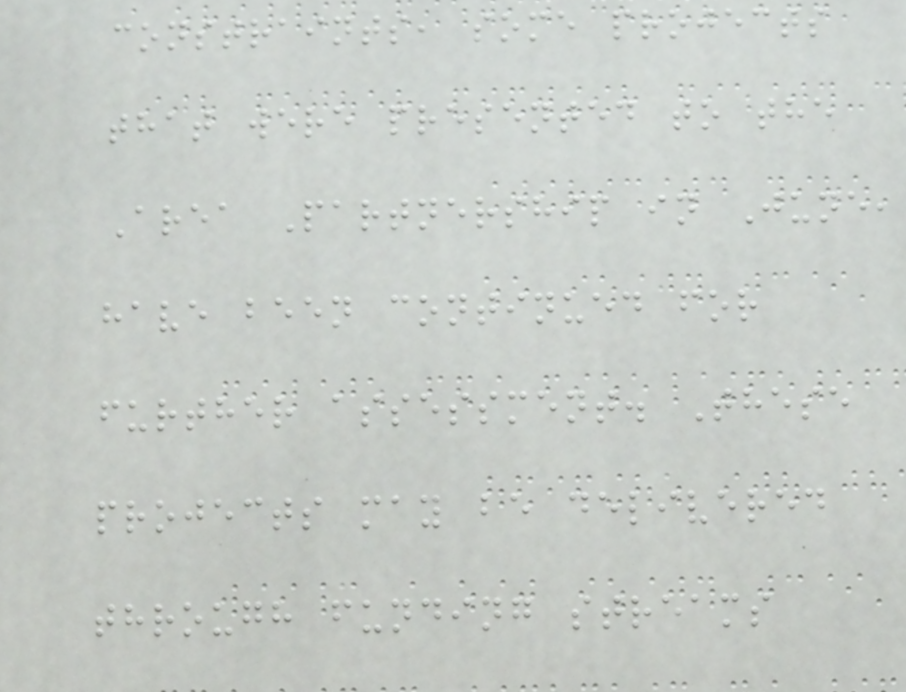constraints, some projects
that were presented to the
Area Partnership in June,
have been continued for
further assessment. These
projects may be delivered
through funding streams
